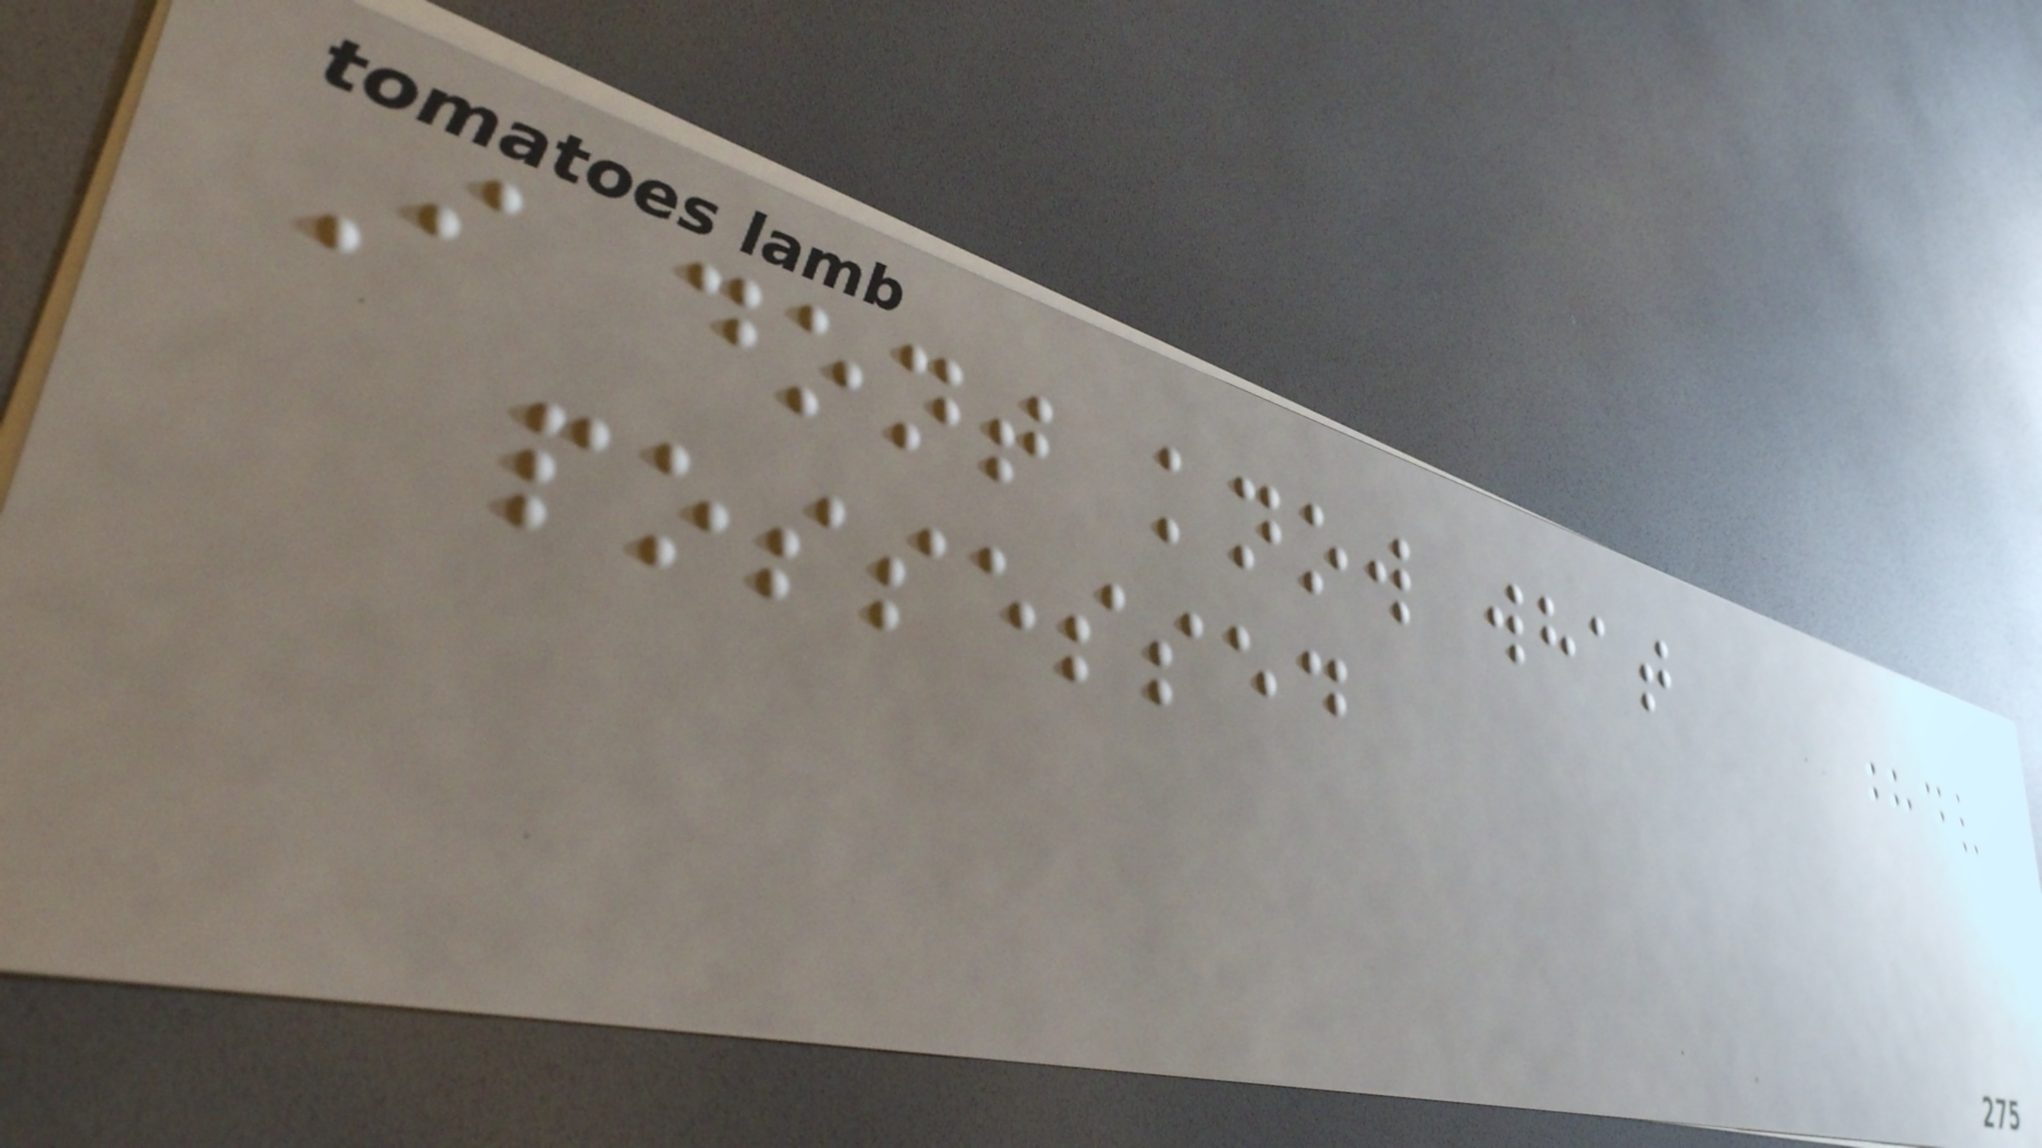I dont know what
possessed
